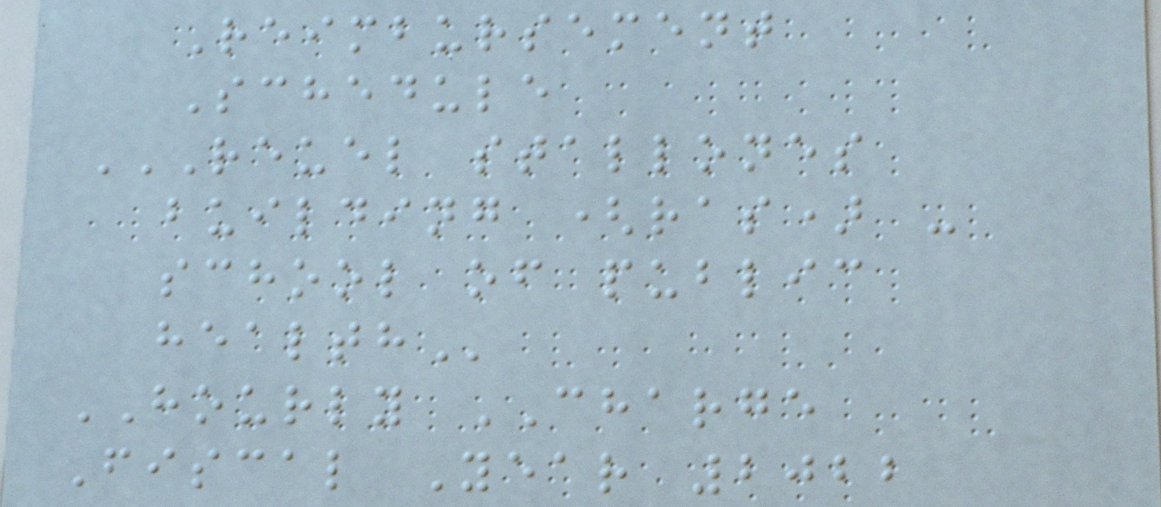Reimbursement
Schedule
REUEL STALLONES
BUILDING (RAS) -
SCHOOL OF PUBLIC
HEALTH
HOURLY CHARGE
Fiscal Year 2022
